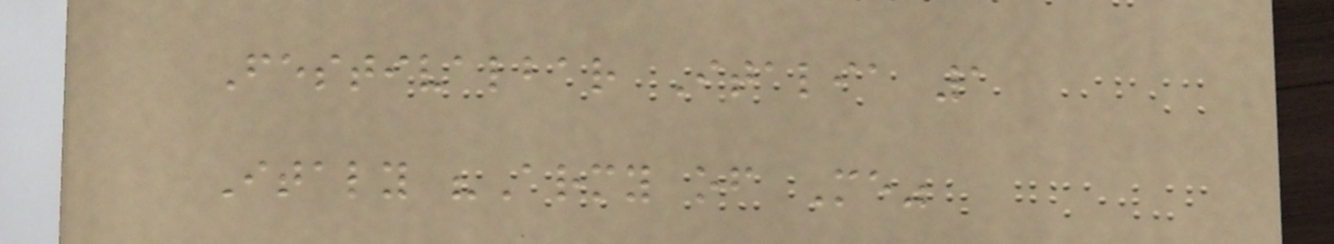Festivalbar Italia 1
Italy "Army of Me"
